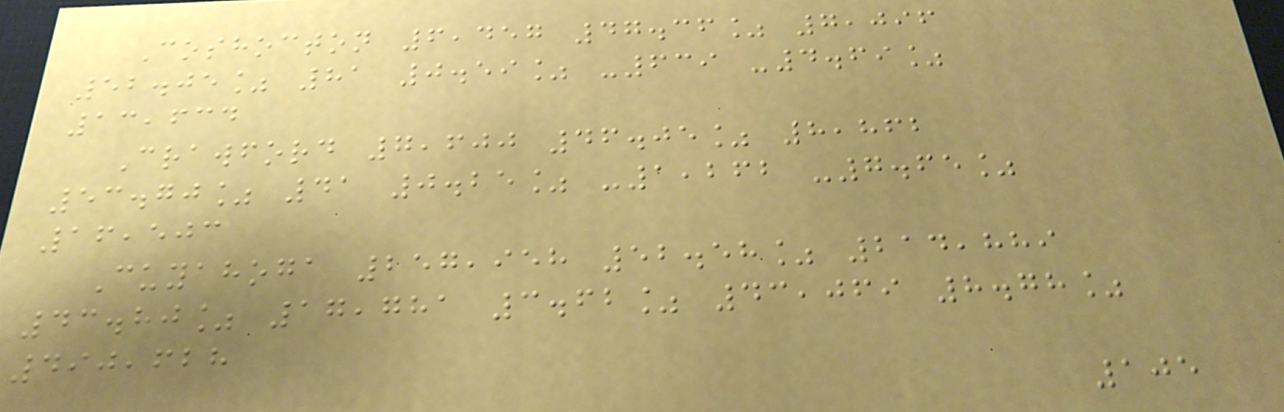Coshocton 6,457 47.36% 7,096
52.05% 81 0.59% -639 -4.69%
13,634
Crawford 7,600 46.05% 8,862
53.70% 41 0.25% -1,262 -7.65%
16,503
Cuyahoga 257,958 52.58% 214,889
43.80% 17,781 3.62% 43,069 8.78%
490,628
105
